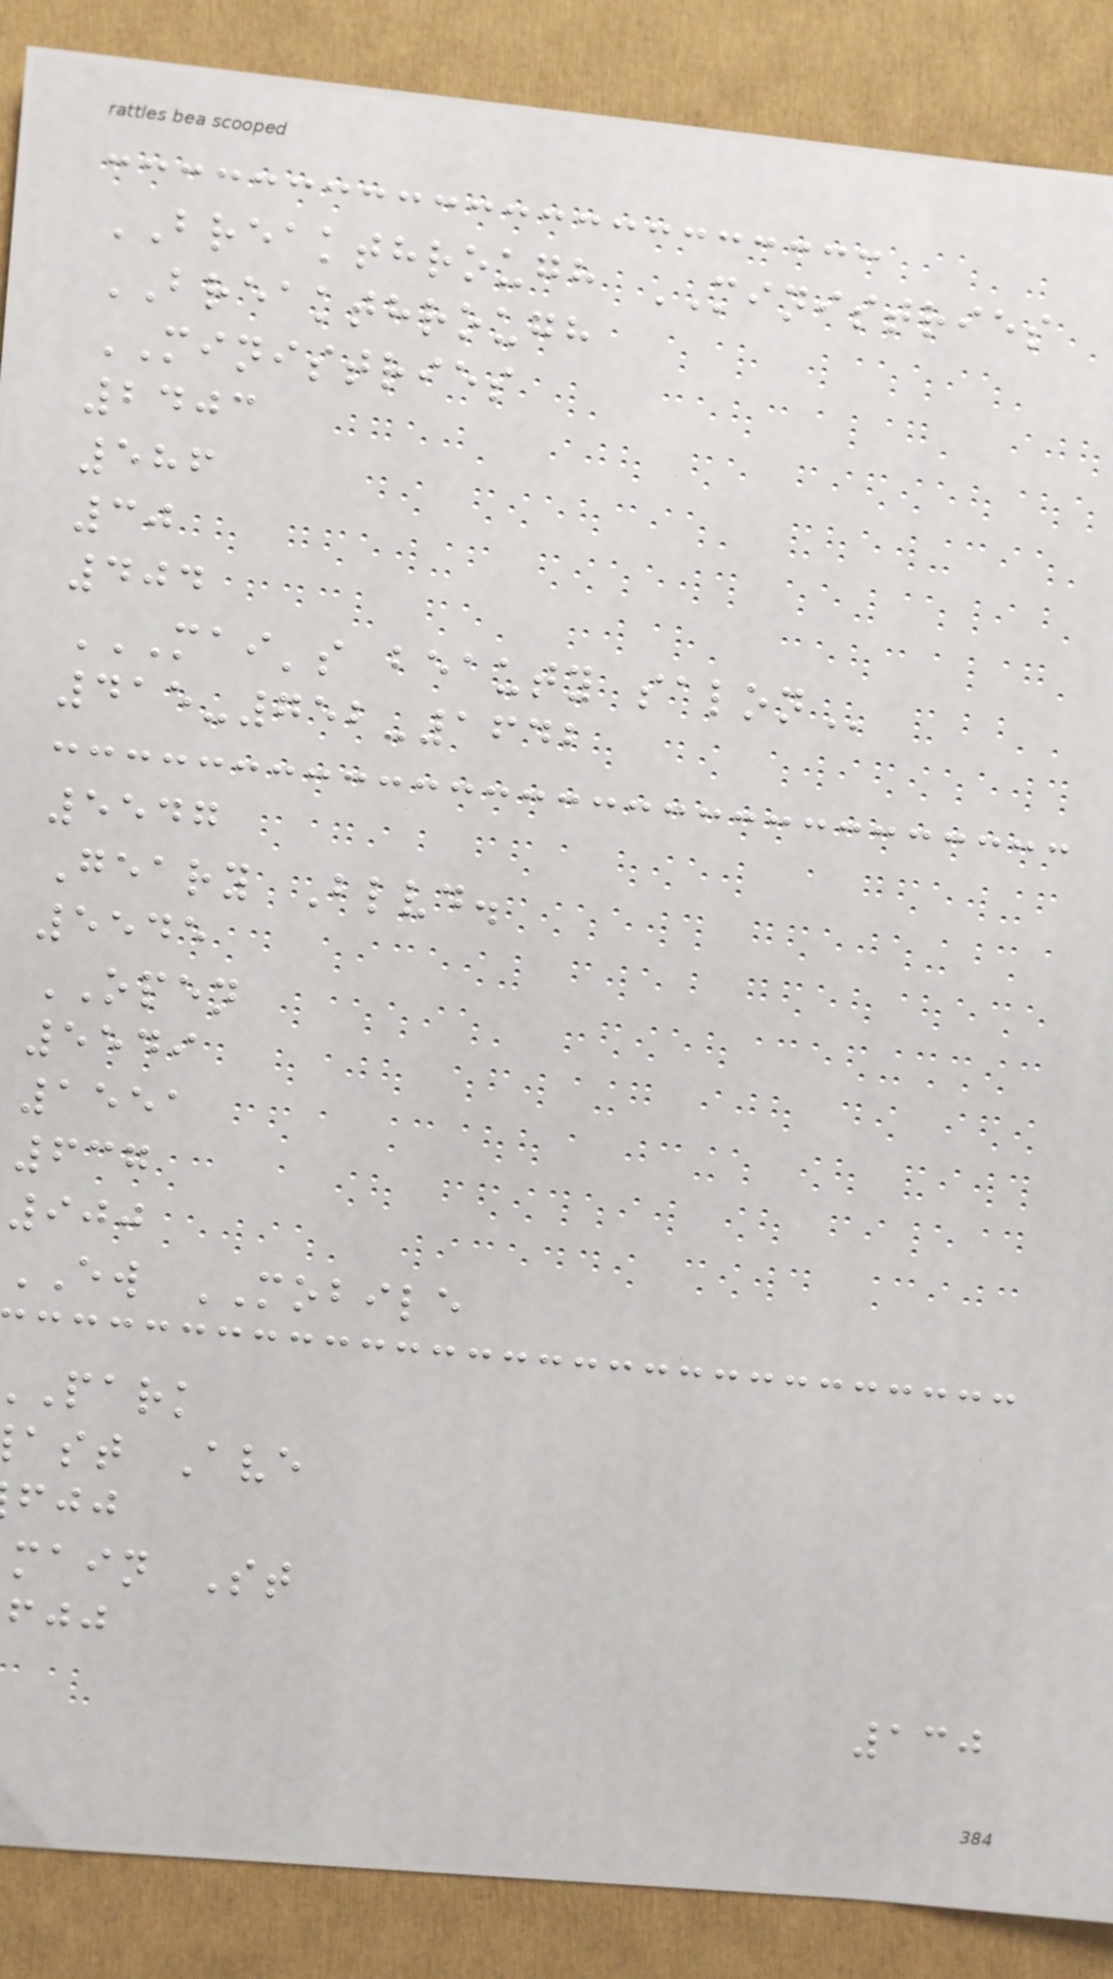BREAKTHROUGH MINISTRIES
BREAKTHROUGH
MINISTRIES
2403
586
30
404
MAI'S BEAUTY SALON
415-752-1642
5547
Geary Blvd.
5545
OPEN
5549
1551
637
900
EW MOBILE
park
ast Ave
main St
130
